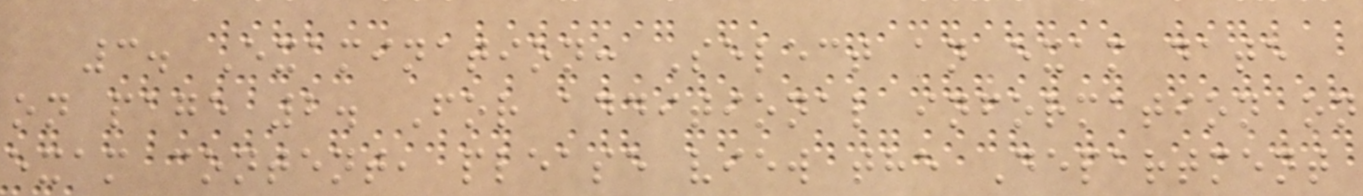3. Examination: Select an exam date
on page 2. For additional information on
exam content, please view the Department
